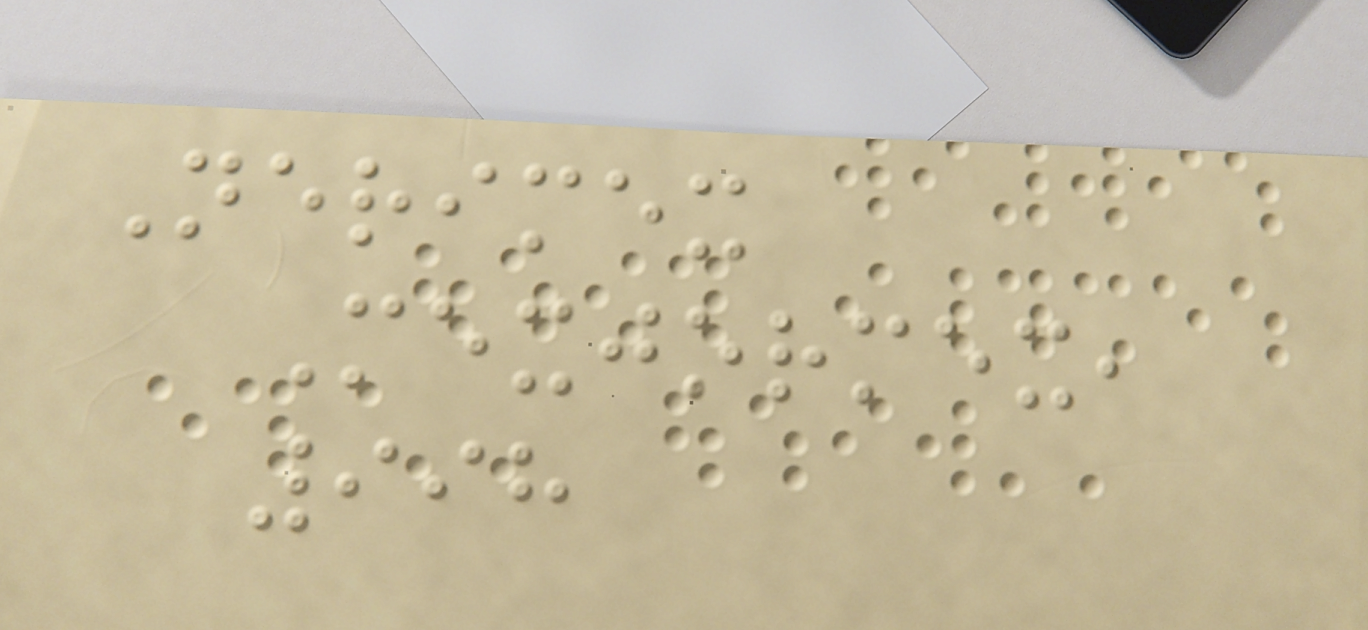Nerimex
Mexjormex,
998
